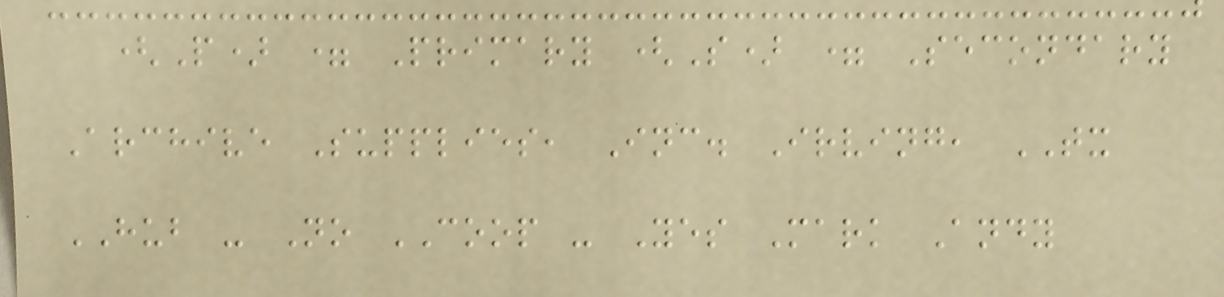(P) = Primary (S) = Secondary
Archive Supplies, Inc. Irving, TX
HUB - No COOP - Yes Mark Andy
